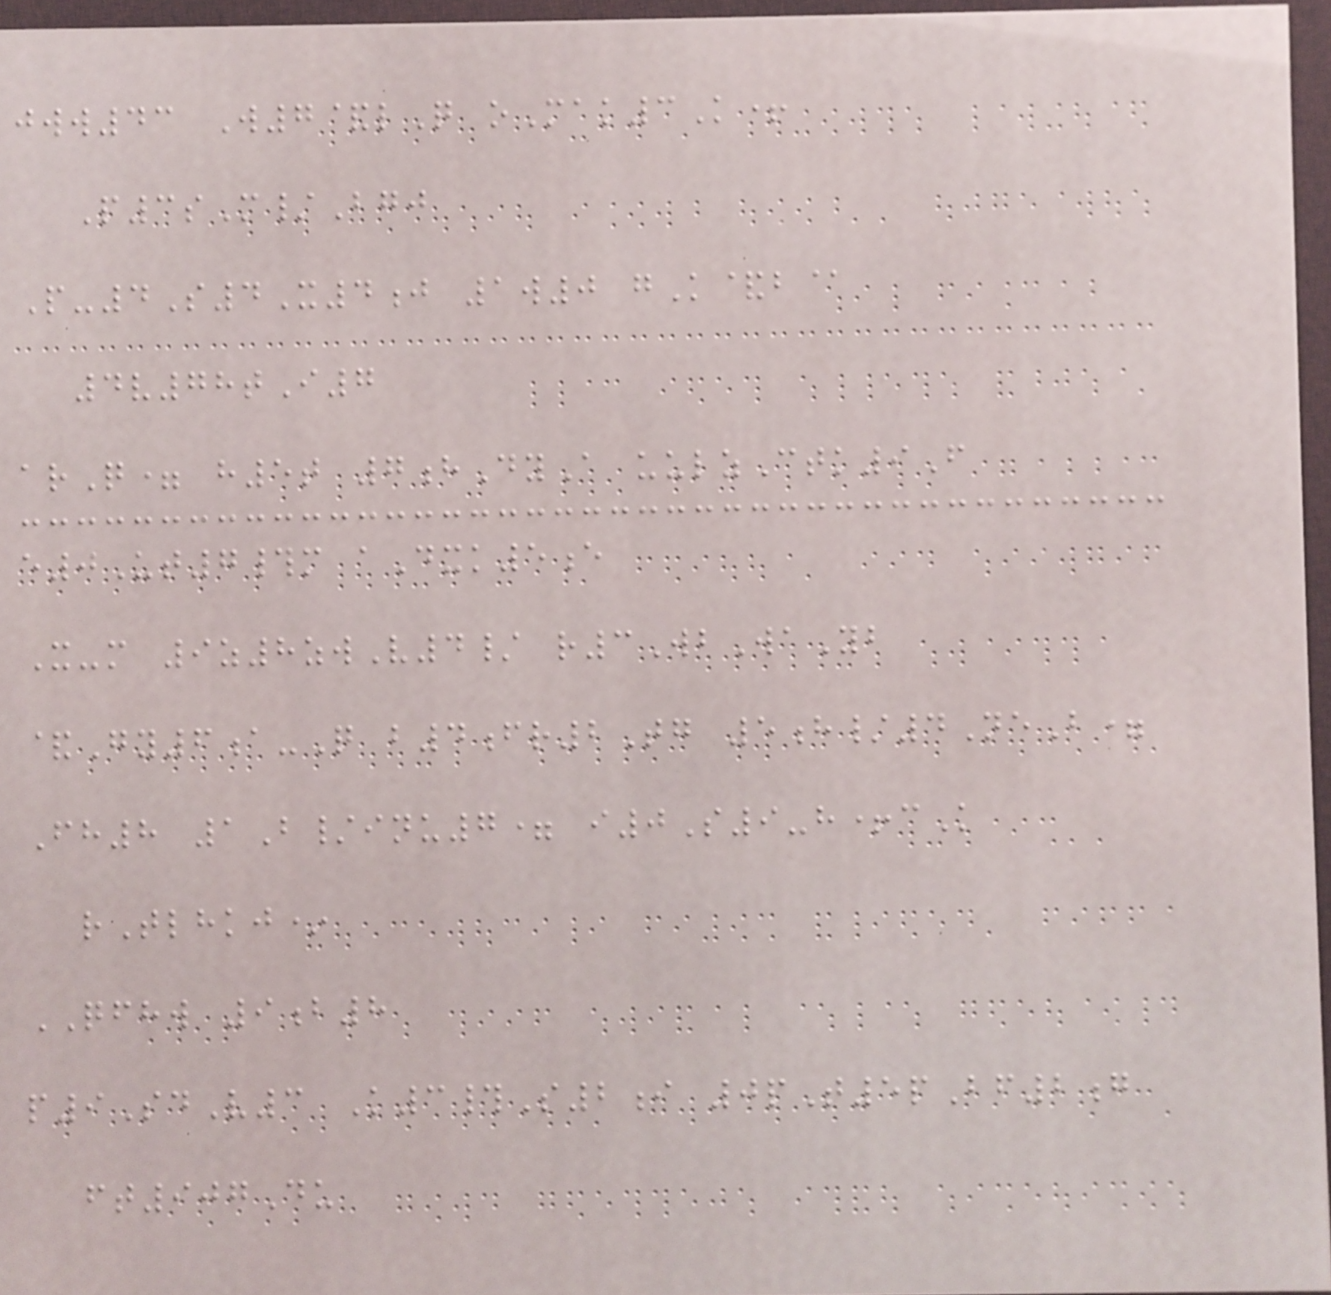jww43 W7&lQ oMak3K+
P3sM/Bgj
P-4S4X4j 1w0 gK&b@
4v78tI7
arQ= h5t 7hDyA uulzCtk9F
e0Ut7#m aDxk5e
X-m 9z8zwV4/ r3WbWaYb
&Gy6a-Q b4fr2Tg 5h/4NeB=
Fh8 1B/inu7= i0S9-h+cK
rTlhkj*
QFHW 9b8
p9SdV3 K3#S2i 0pT5pBf2g
ft907Du
